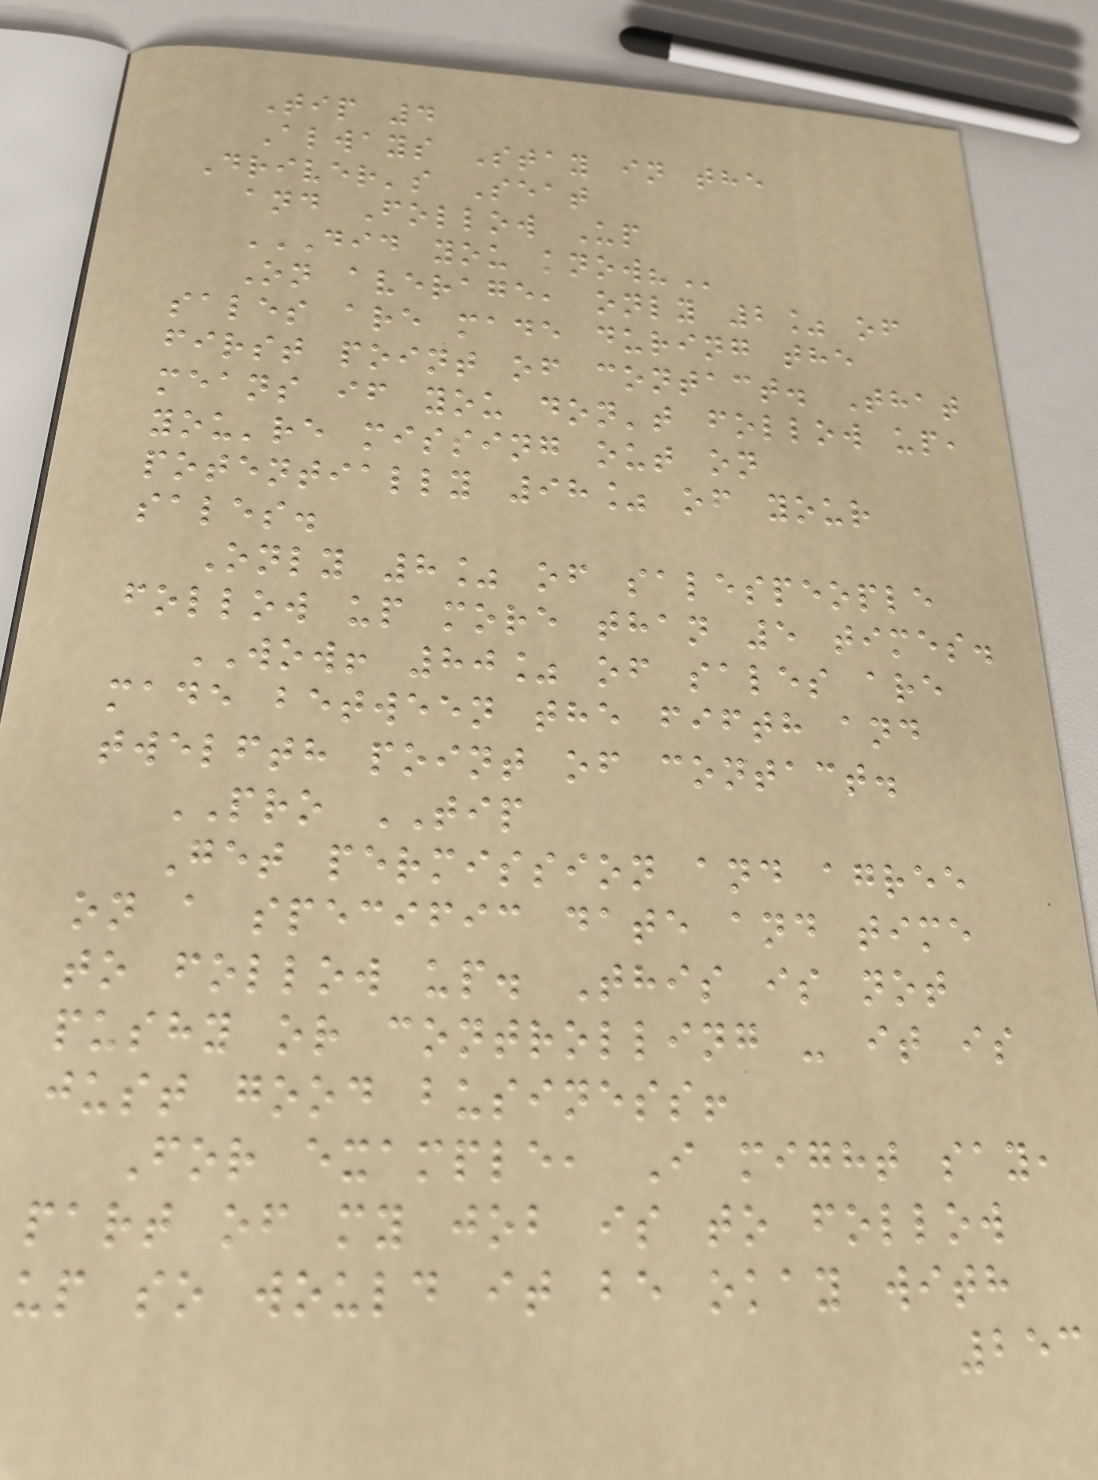Tip 4
Always Stay in the
Driver's Seat
and Follow Up
DID YOU KNOW?
On average, only 2% of
sales are made during the
first point of contact. That
means if you don't follow up,
you're missing out on
potentially 98% of your
sales.
Only 8% of salespeople
follow up more than 5 times.
WOW! 80% of sales are
made between the fifth and
twelfth point of contact.
PRO TIP
Get permission and agree
on a specific date and time
to follow up. This is not
pushy or controlling - it is
just good business!
For example, I might say,
part of my job is to follow
up so would it be okay with
253
